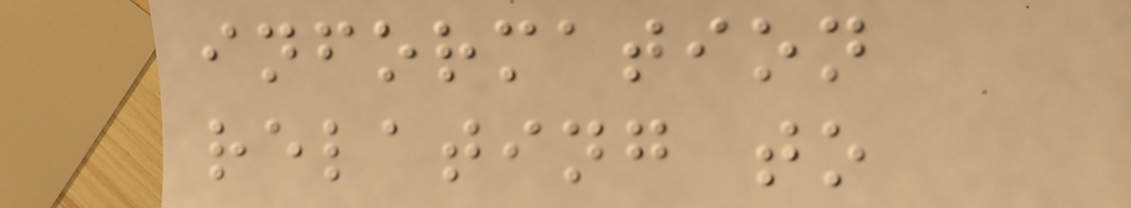information
relating to
